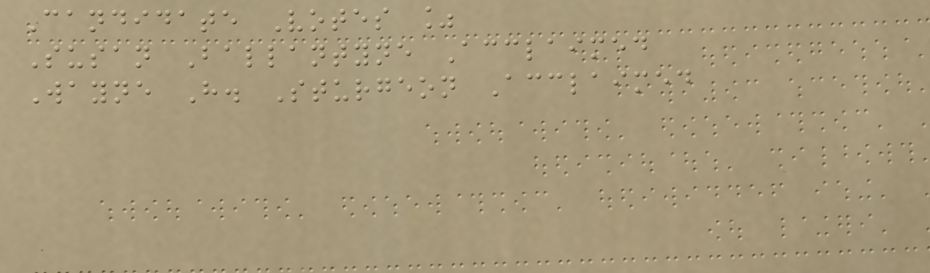Candidate Votes %
Susan Ballantyne Acclaimed
Wayne H. Sturgeon Acclaimed
